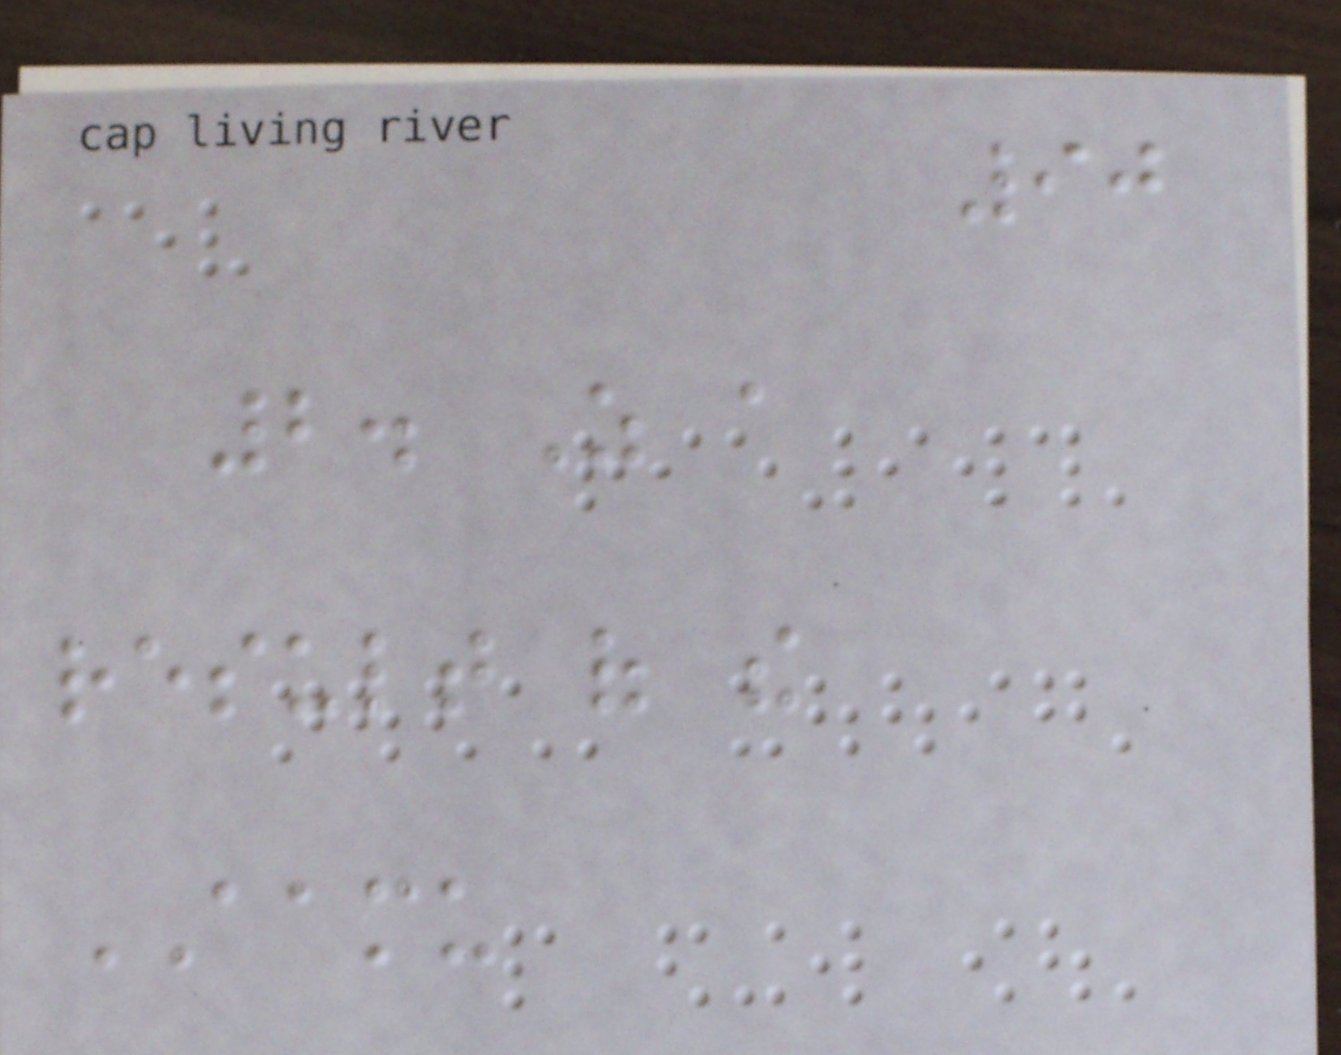90
2. As a
result of the
AAMU
